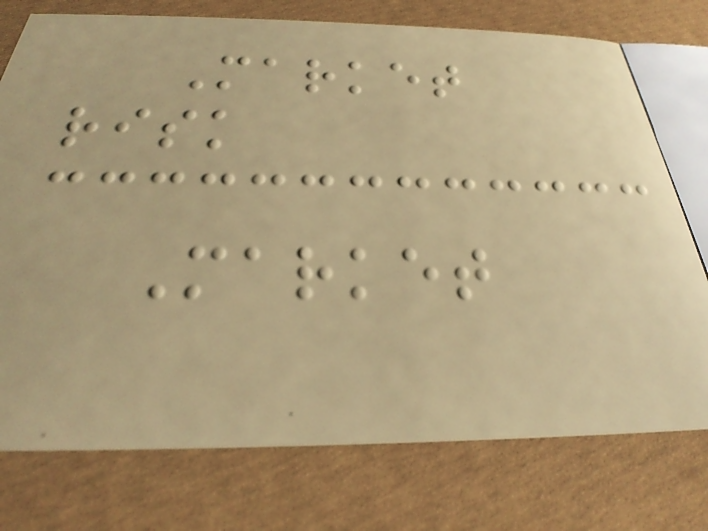Market
risk
Market
